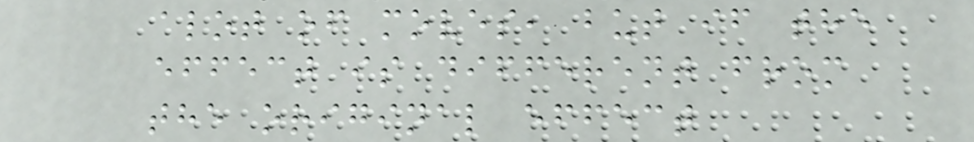alot of moves, but if the
effect is different from
the original effect
